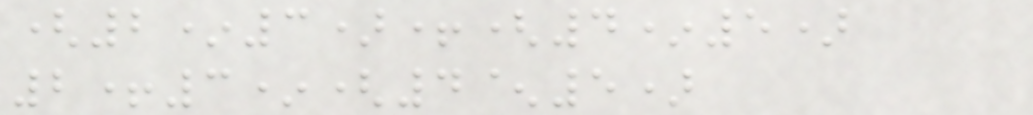(2*3)+(4*5)
2+3*(4^5)
